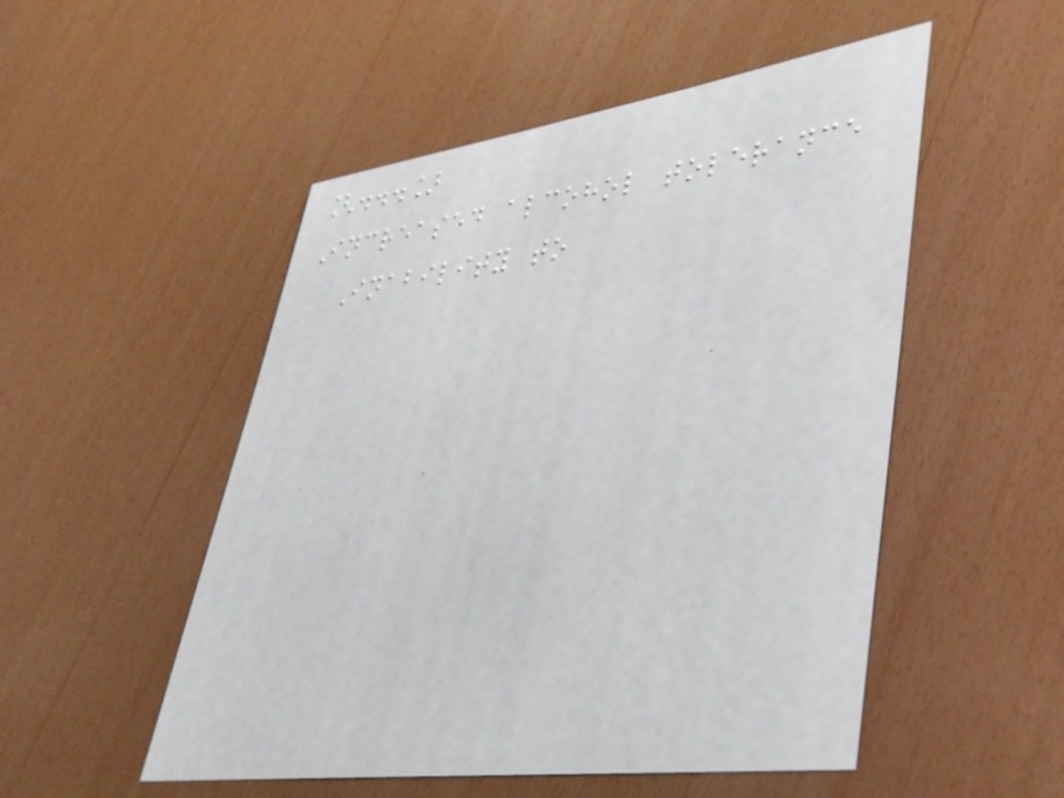[...]
Increased alcohol tolerance
Inability to
